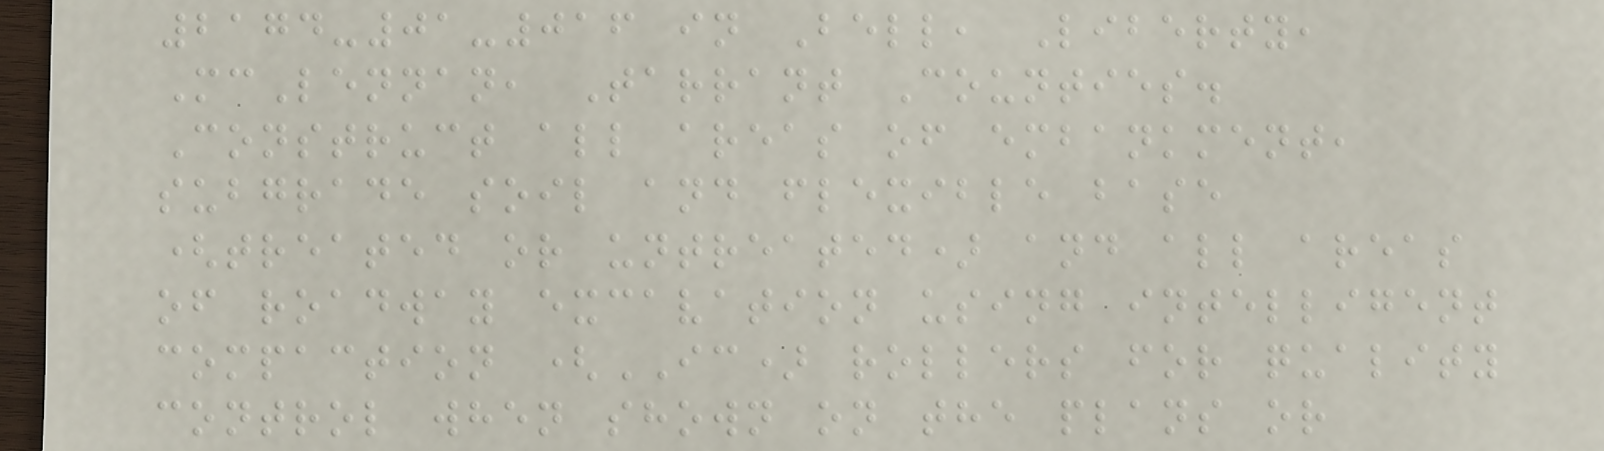2174-01-016 in Bell, Liberty,
McLennan, Tarrant Counties.
Construct all areas of embankment,
subgrade soil and flexible base
(treated or untreated) and all areas
of roadway excavation using intelligent
compaction (IC) rollers for quality
control when shown on the plans or
